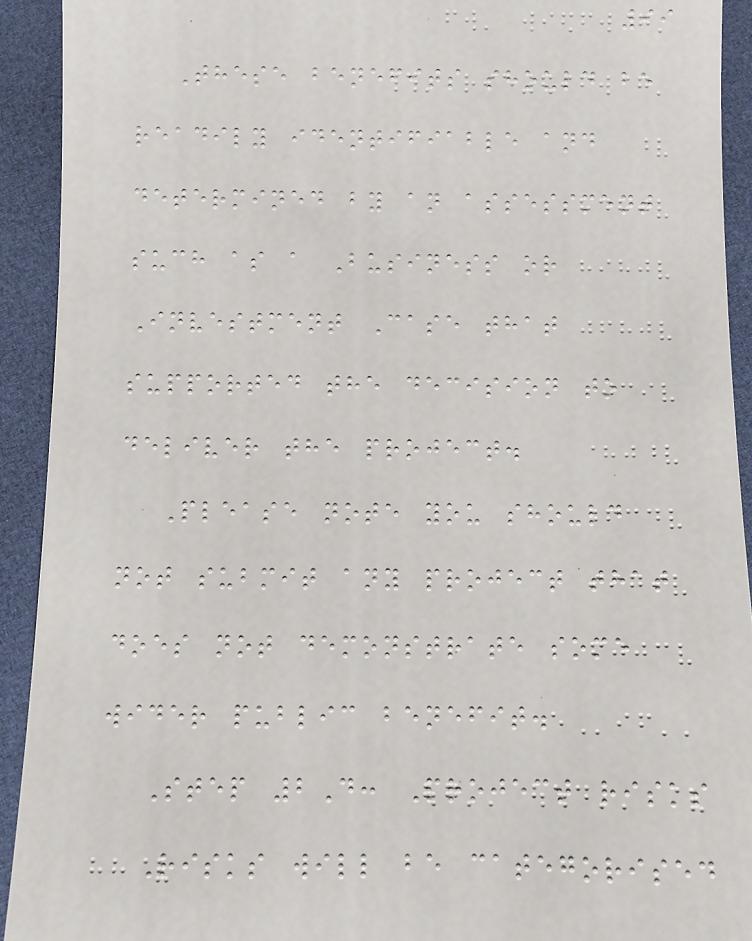99
These benefits should be
readily identifiable and
determined by an assessment
such as a Business or
Investment Case that
supported the decision to
deliver the project.
Please note you should
not submit any project that
does not demonstrate some
wider public benefit.
Step 2D: Project risks
Risks will be categorised
